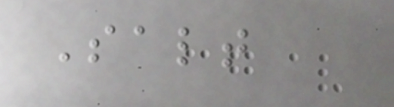Salt
